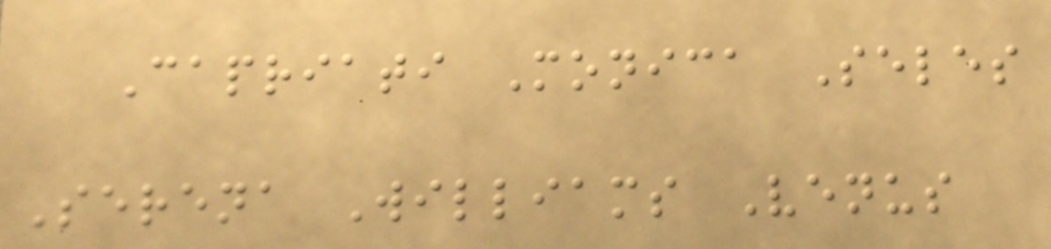Capriati Monica Seles
Serena Williams Venus
